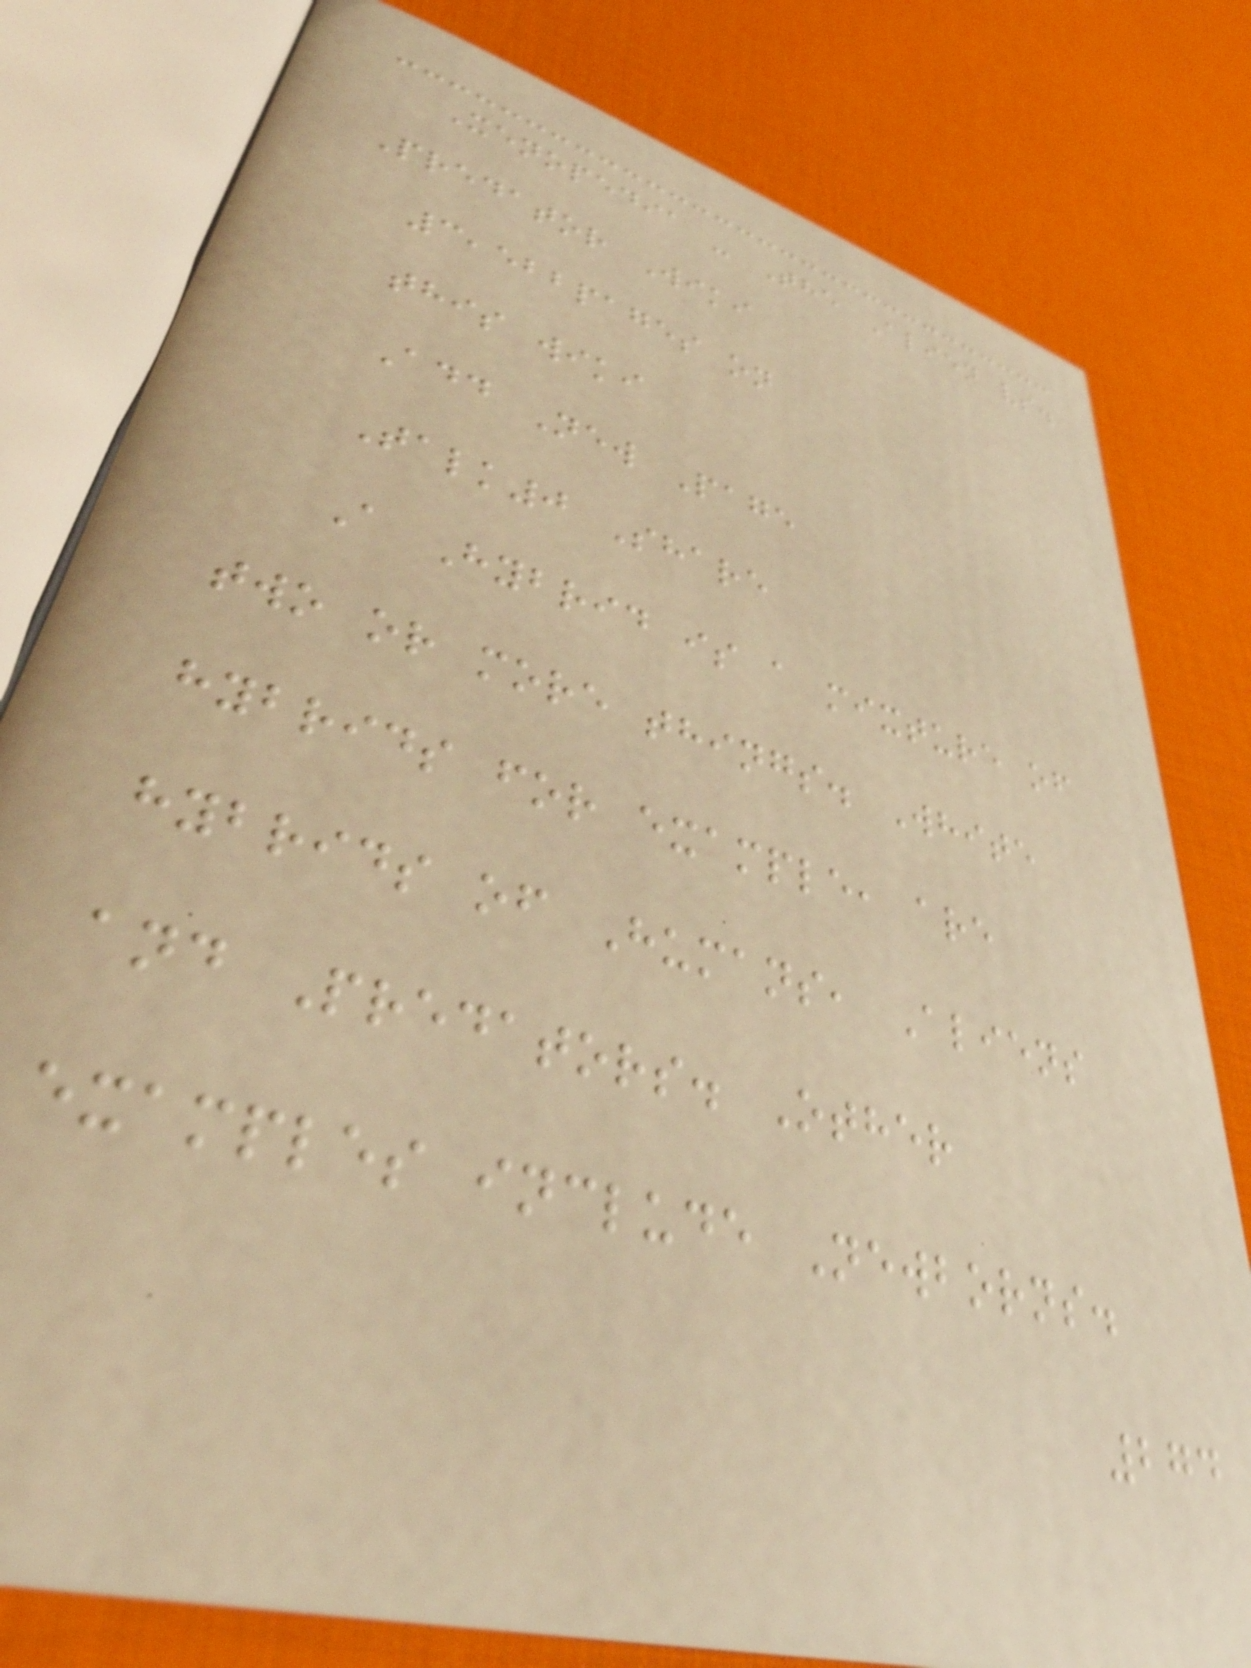Xenopedia - The Alien vs.
Predator Wiki
3,522pages on
this wiki
Add New Page
Talk0 Share
A Hybrid is a mixture of
two or more things. White
hybrids for example, are
hybrids of Humans, Aliens
and Predators. Other
examples include Newborns.
274
